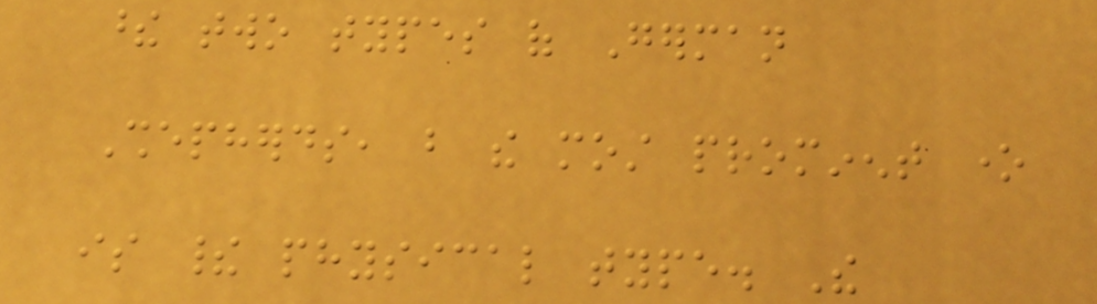these two types of German
Shepherds, but the most prominent one
is their physical type. The
